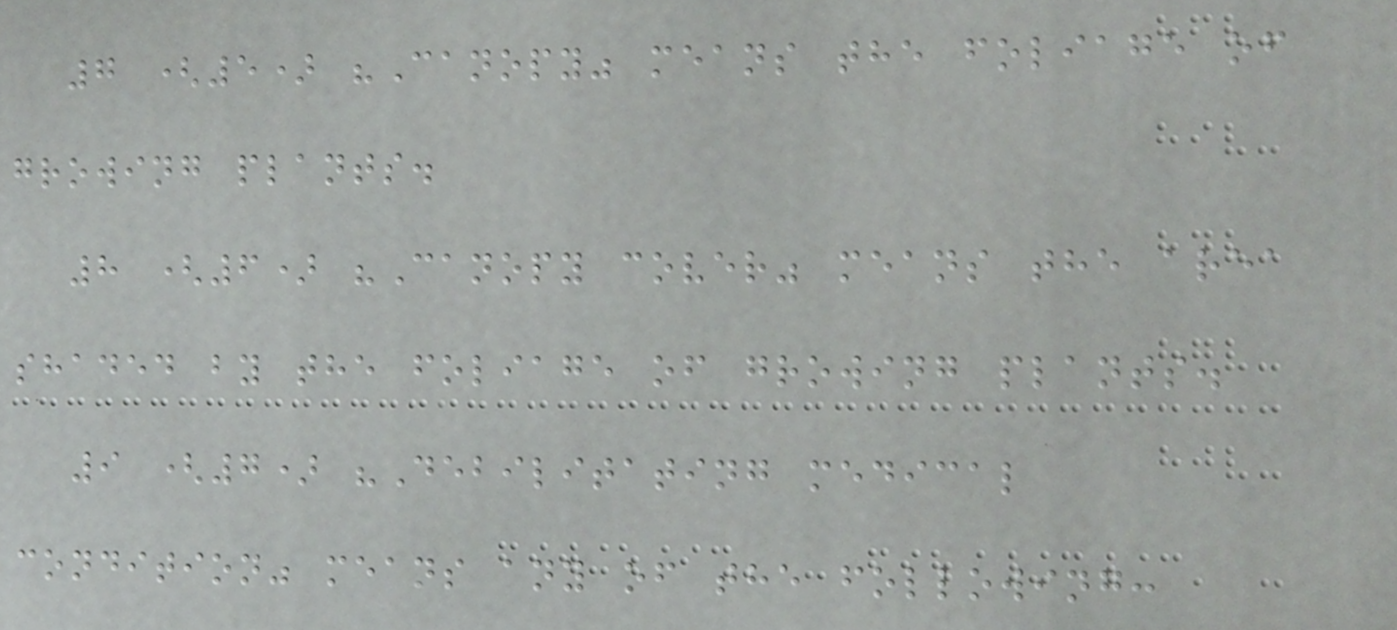7 (5) "Canopy" means the foliage of
growing plants.
8 (6) "Canopy cover" means the area
shaded by the foliage of growing plants.
9 (7) "Debilitating medical
condition" means any of the following:
